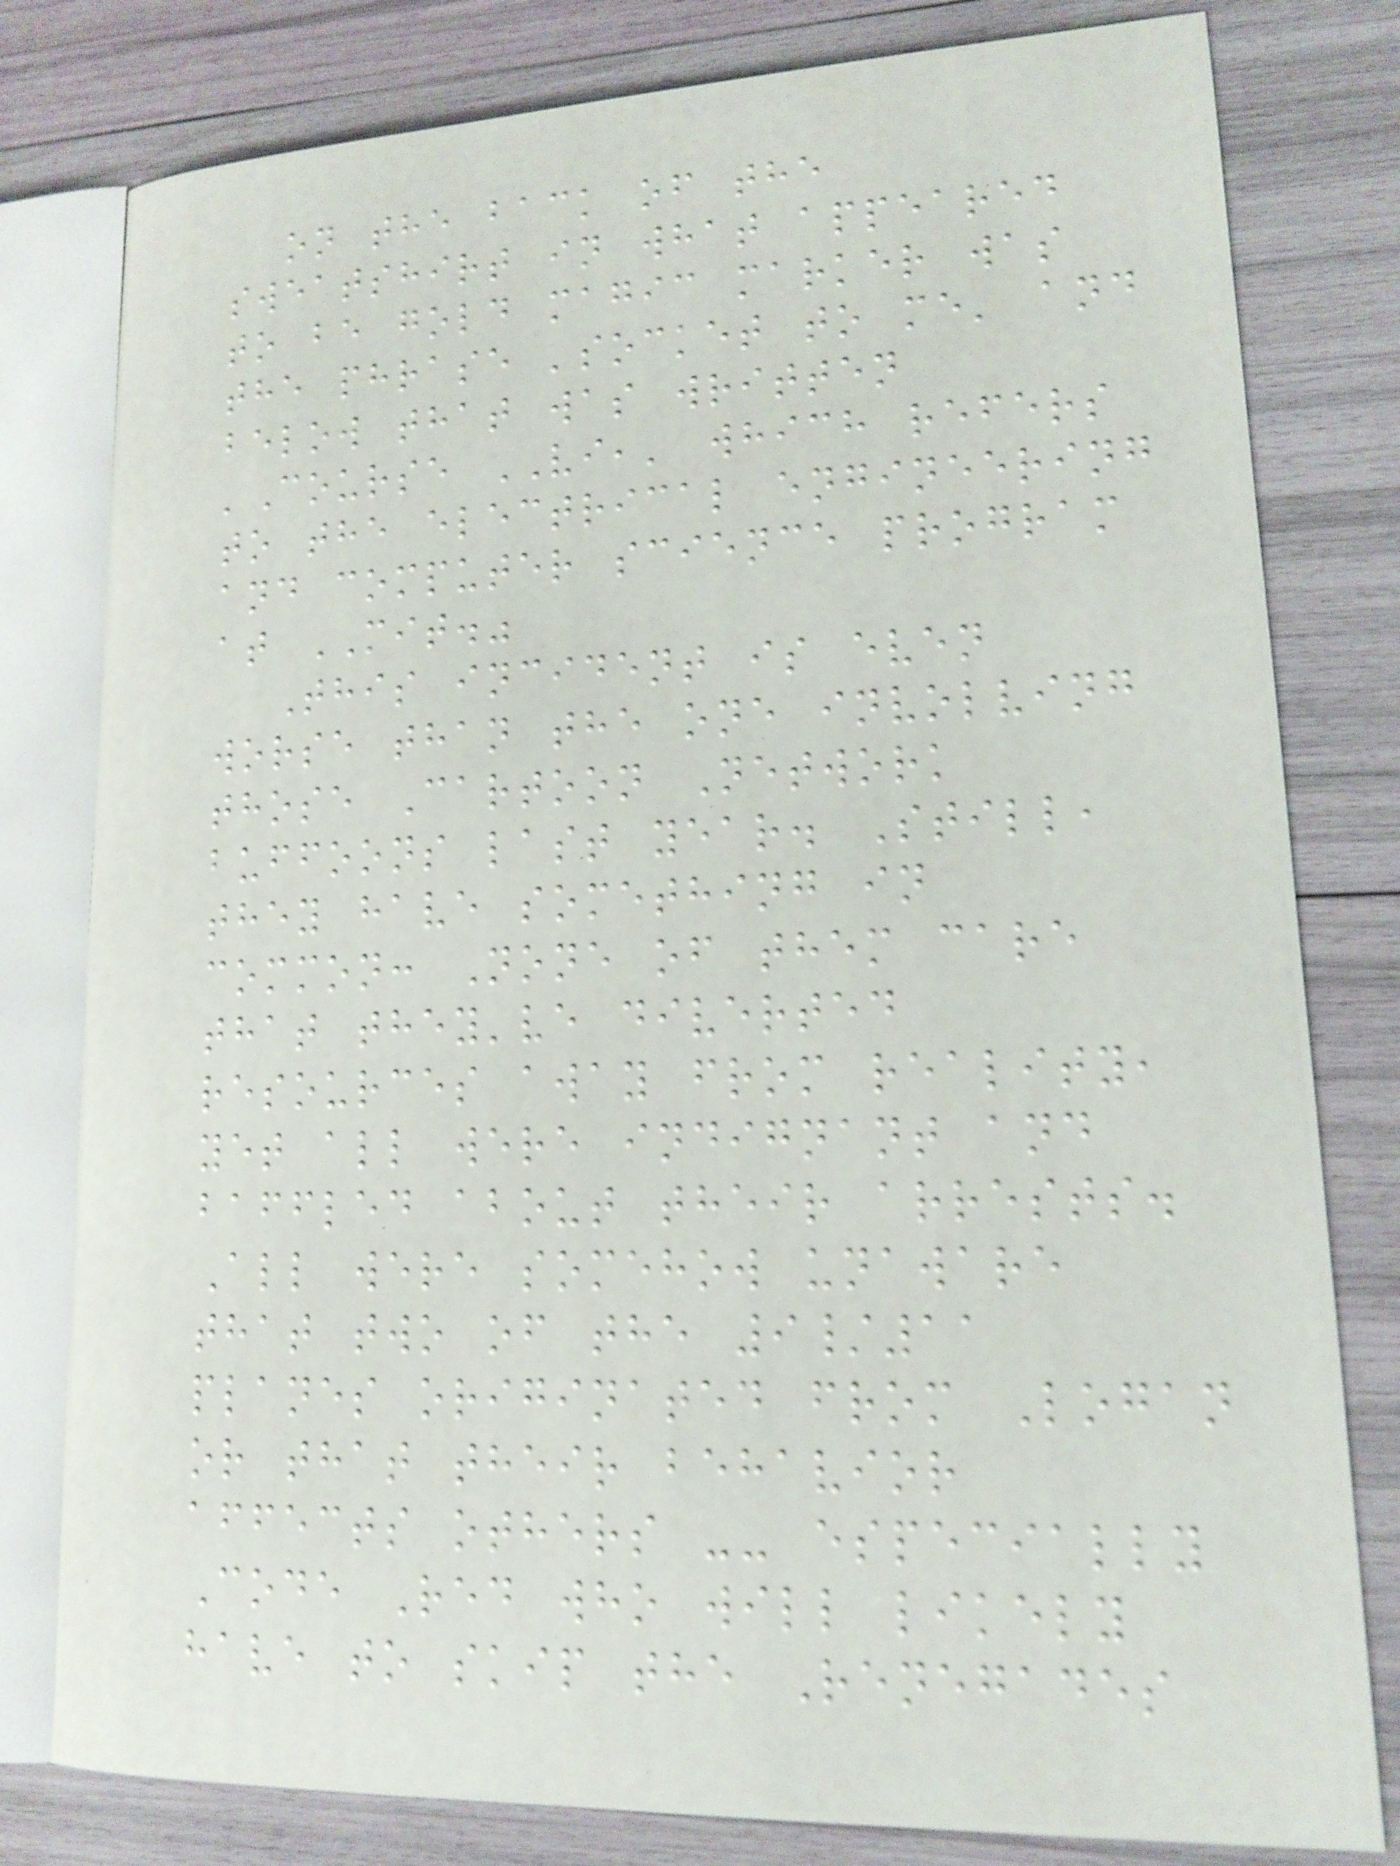on the back of the
sweatshirt in what appeared
to be gold magic marker was
the phrase 'socket to me' and
below that was written
'Course VI,' which refers
to the electrical engineering
and computer science program
at MIT."
This incident is even
worse than the one involving
those Cartoon Network
buffoons last year. Still,
they have something in
common: None of them care
that they've diverted
resources away from reality,
yet all were indignant and
baffled about their arrests.
All were somehow unaware
that two of the 9/11
planes originated from Logan
or that their behavior
affects others -- especially
Code Red who will likely
have to skip the Renegades
